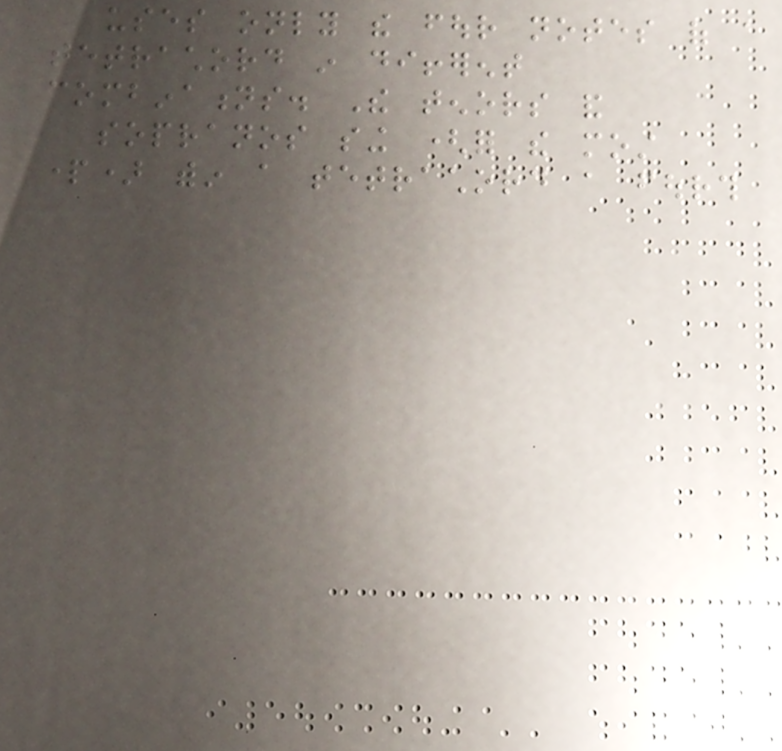uses only the four notes of a
tetrachord in different
combinations. The tenors and
sopranos sing (for the most
part) within a tetrachord a fourth
